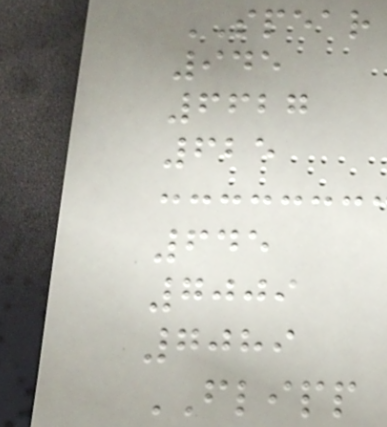SPEAR
945
6627
625
645
7009
7089
FLIPP
